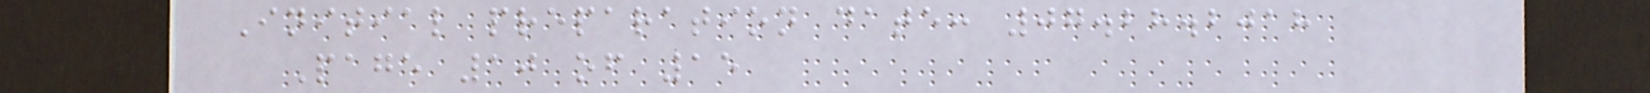Initial preparation date: 07.28.2018
Page 10 of 15
